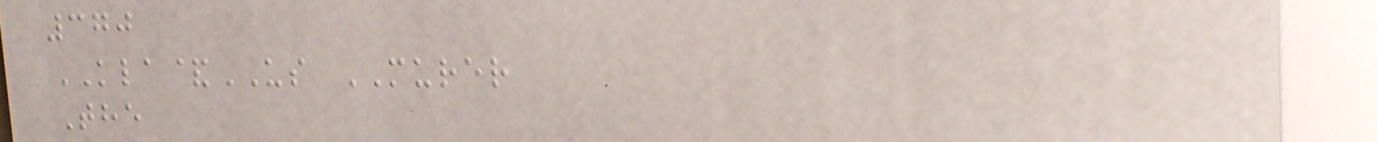370
KLA&US MURER
The
